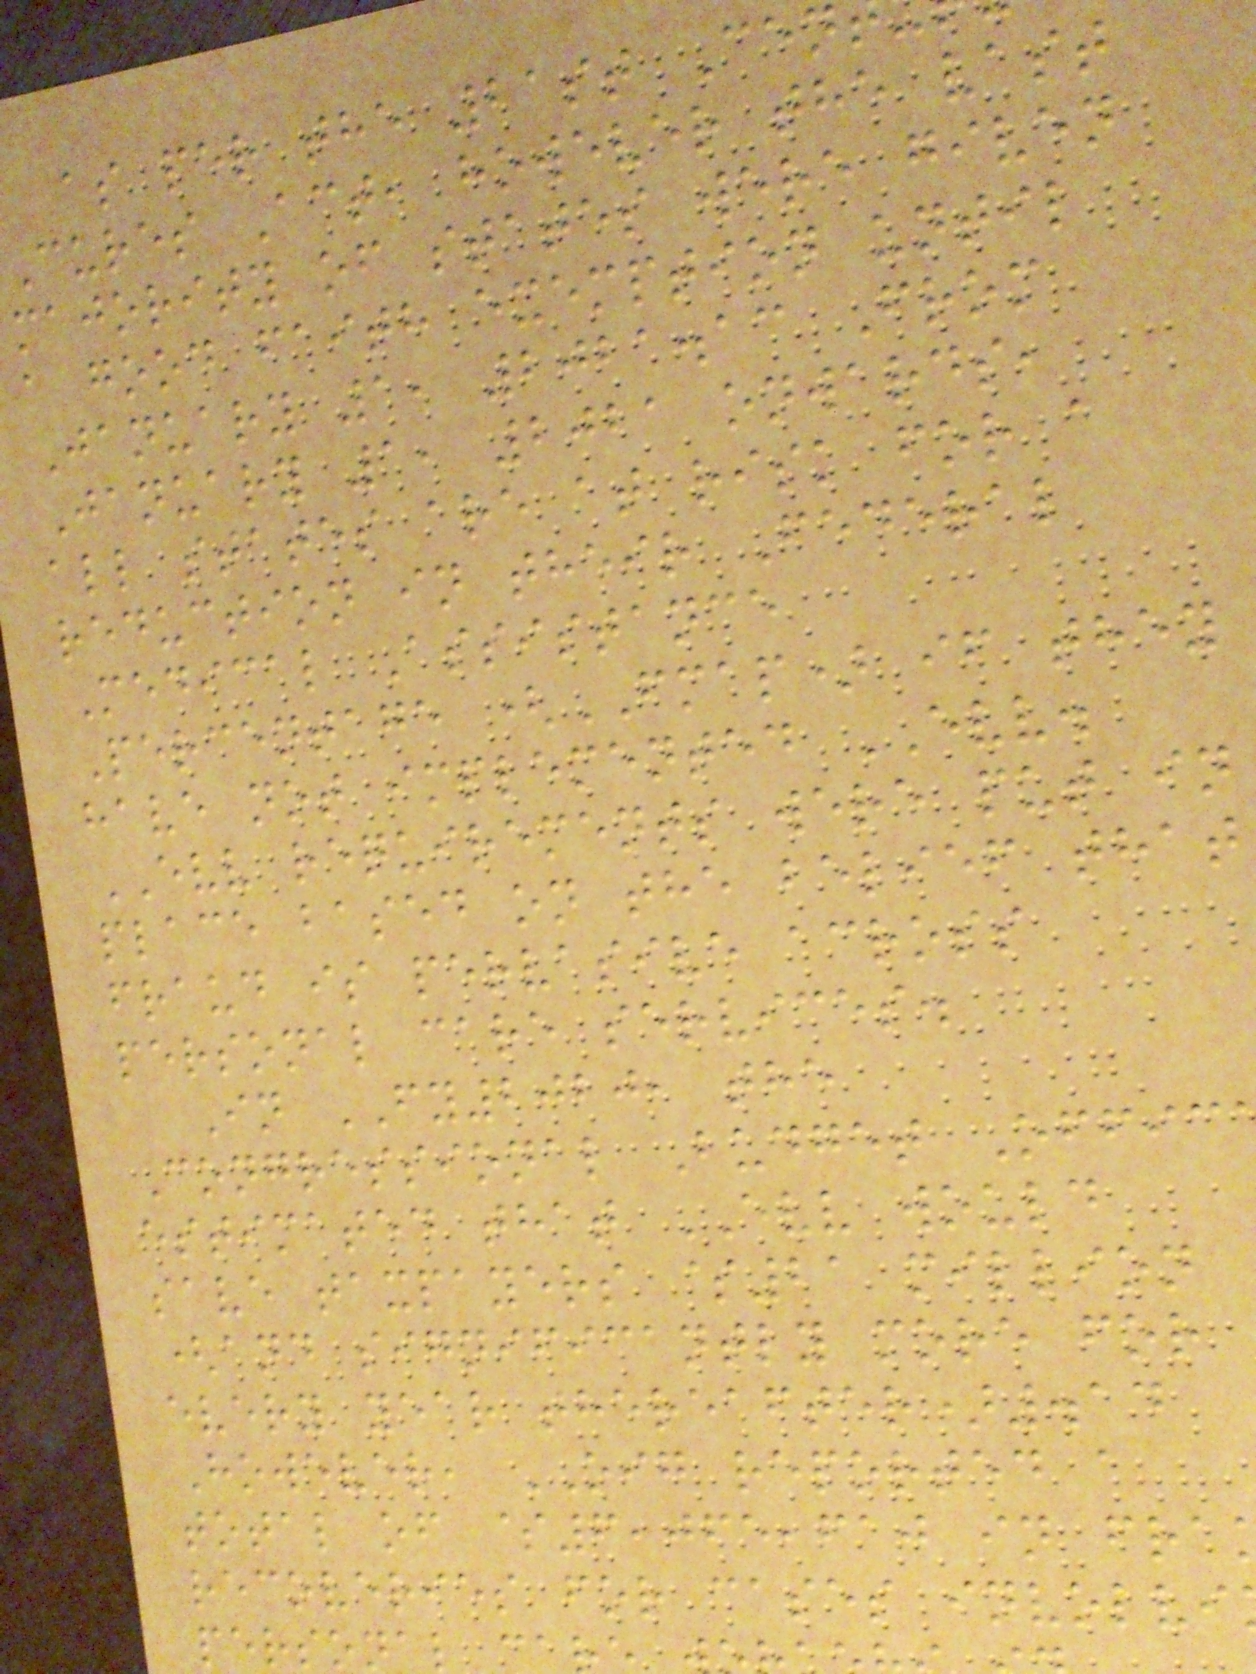as per the 21st Cen
Cures Act, however the vast
majority of states were given
a good faith exemption until
January 1, 2021.13 From
January 1, 2021 onwards,
all states are at risk for a
reduction in their Federal
Medical Assistance
Percentage (FMAP) if they
have not implemented EVV.
EVV requirements were put in
place based on the belief that
fraud is pervasive across
personal care services.
In FY2020, the
Congressional Budget Offic
estimated that EVV would
save taxpayers $21 million
(and significantly more for
every year thereafter).14
However, OIG reported a
total of $6,065,610 in fra
recoveries for cases involvi
persona
